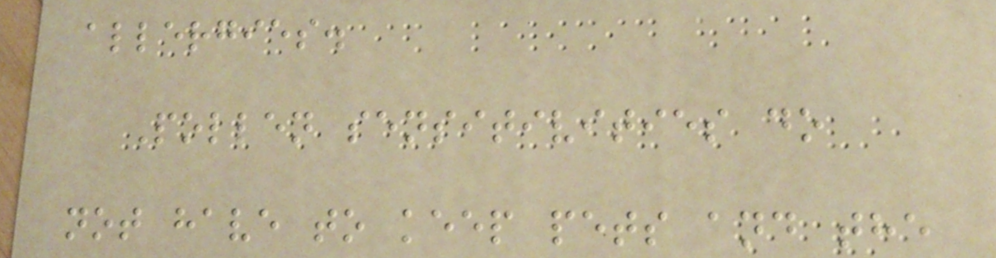allergies.
Pollen sensitivities do
not have to keep pets and the
